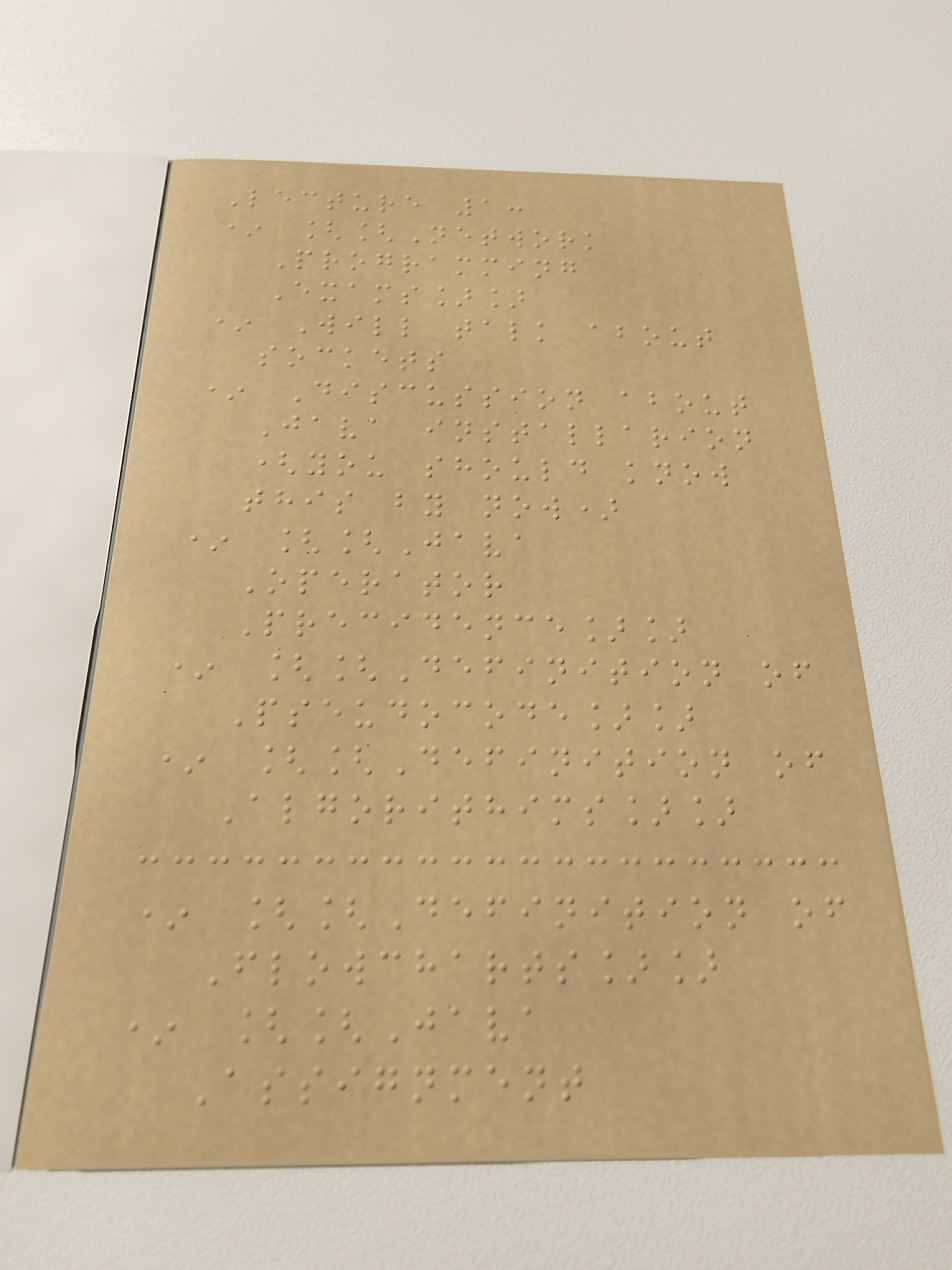Lecture 1:
* [[Network
Programming
Exams]]
* Will talk about
sockets
* Discussion about
Java installarion
(you should know
this by now)
* [[Java
Operator
Precidence]]
* [[Definition of
Pseudocode]]
* [[Definition of
Algorithims]]
* [[Definition of
Flowcharts]]
* [[Java
Assignment
